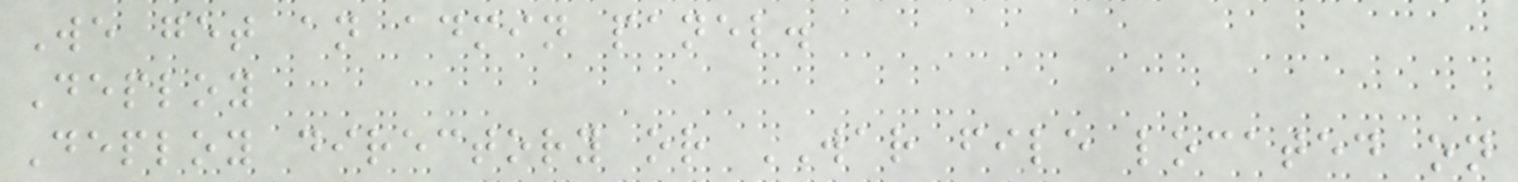We get an admin panel.
Deploy
Deploy directory or WAR file located on
